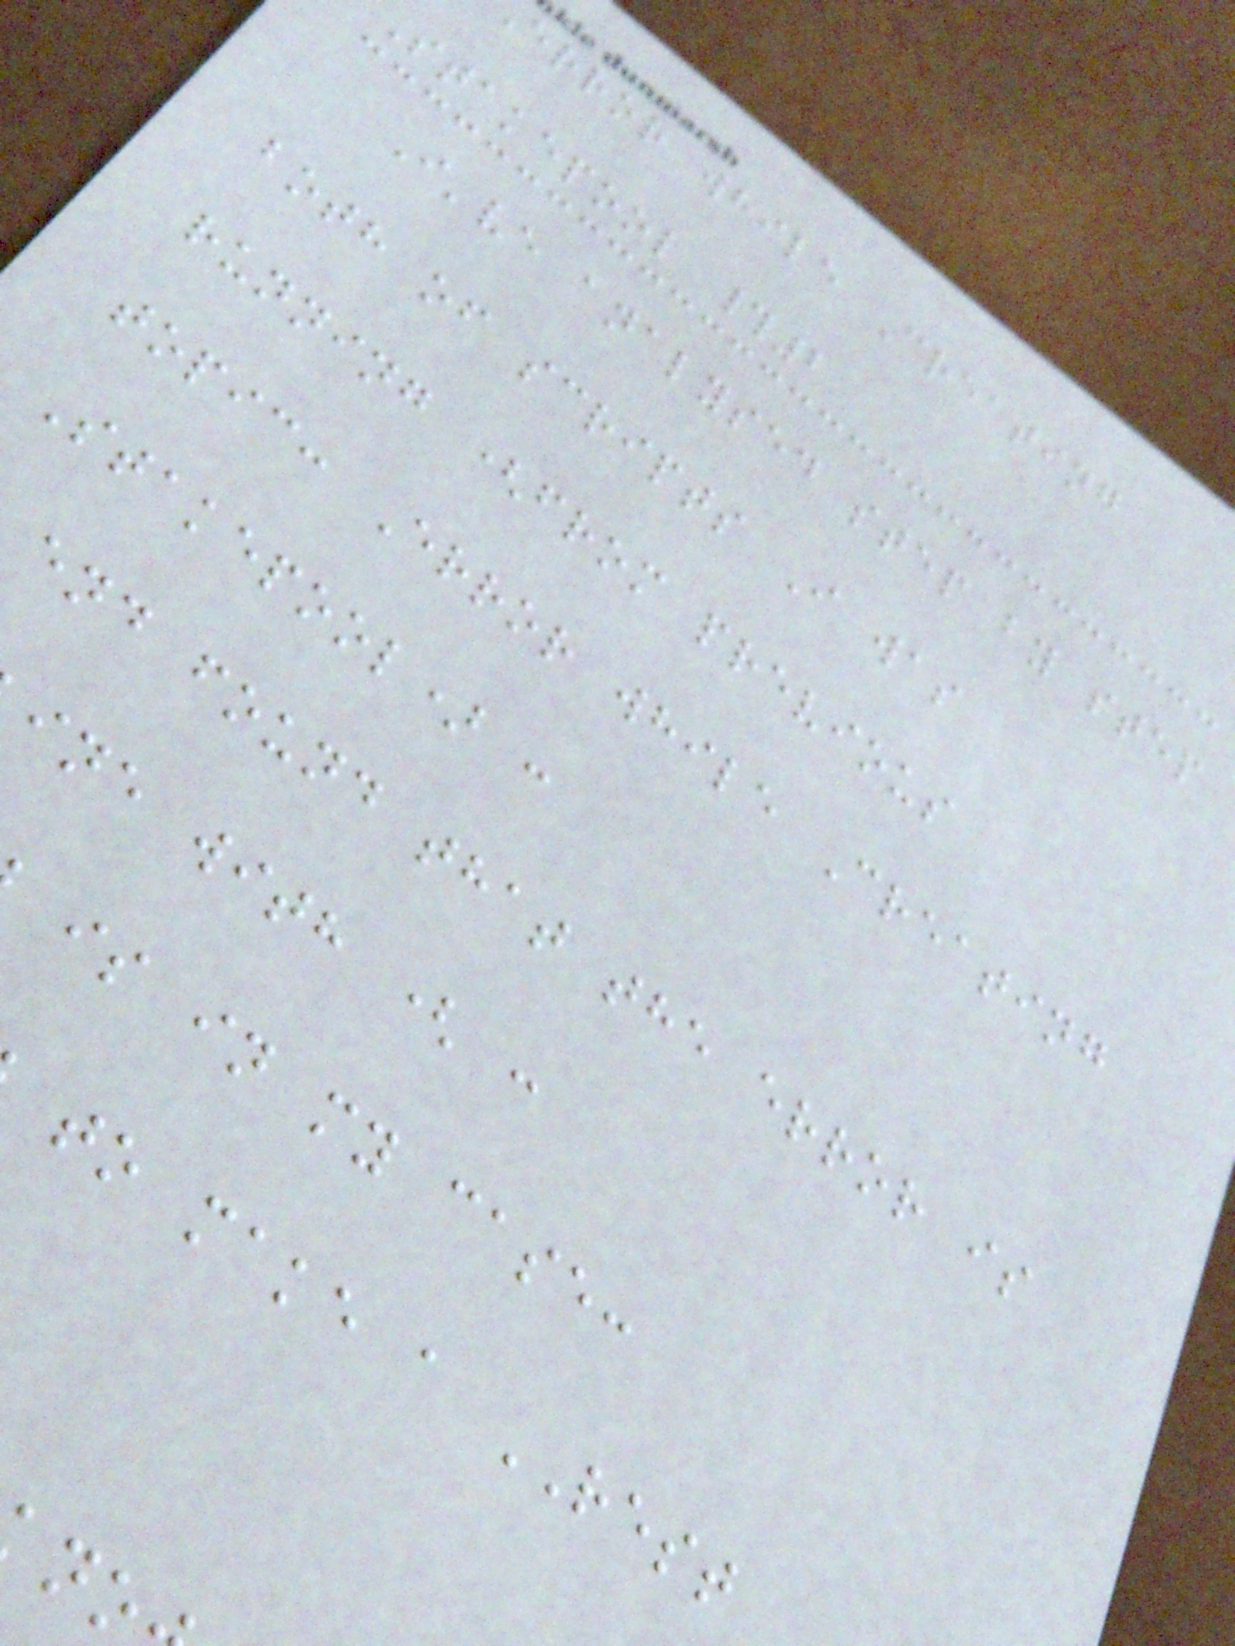error while Creating
Stakepool #2
I've analysed step by step
both of scripts I was
running (from previous
topic: Error while Creating
Stakepool) :
end found that the error is
ine with ( :
is in my case:
to make a REST
